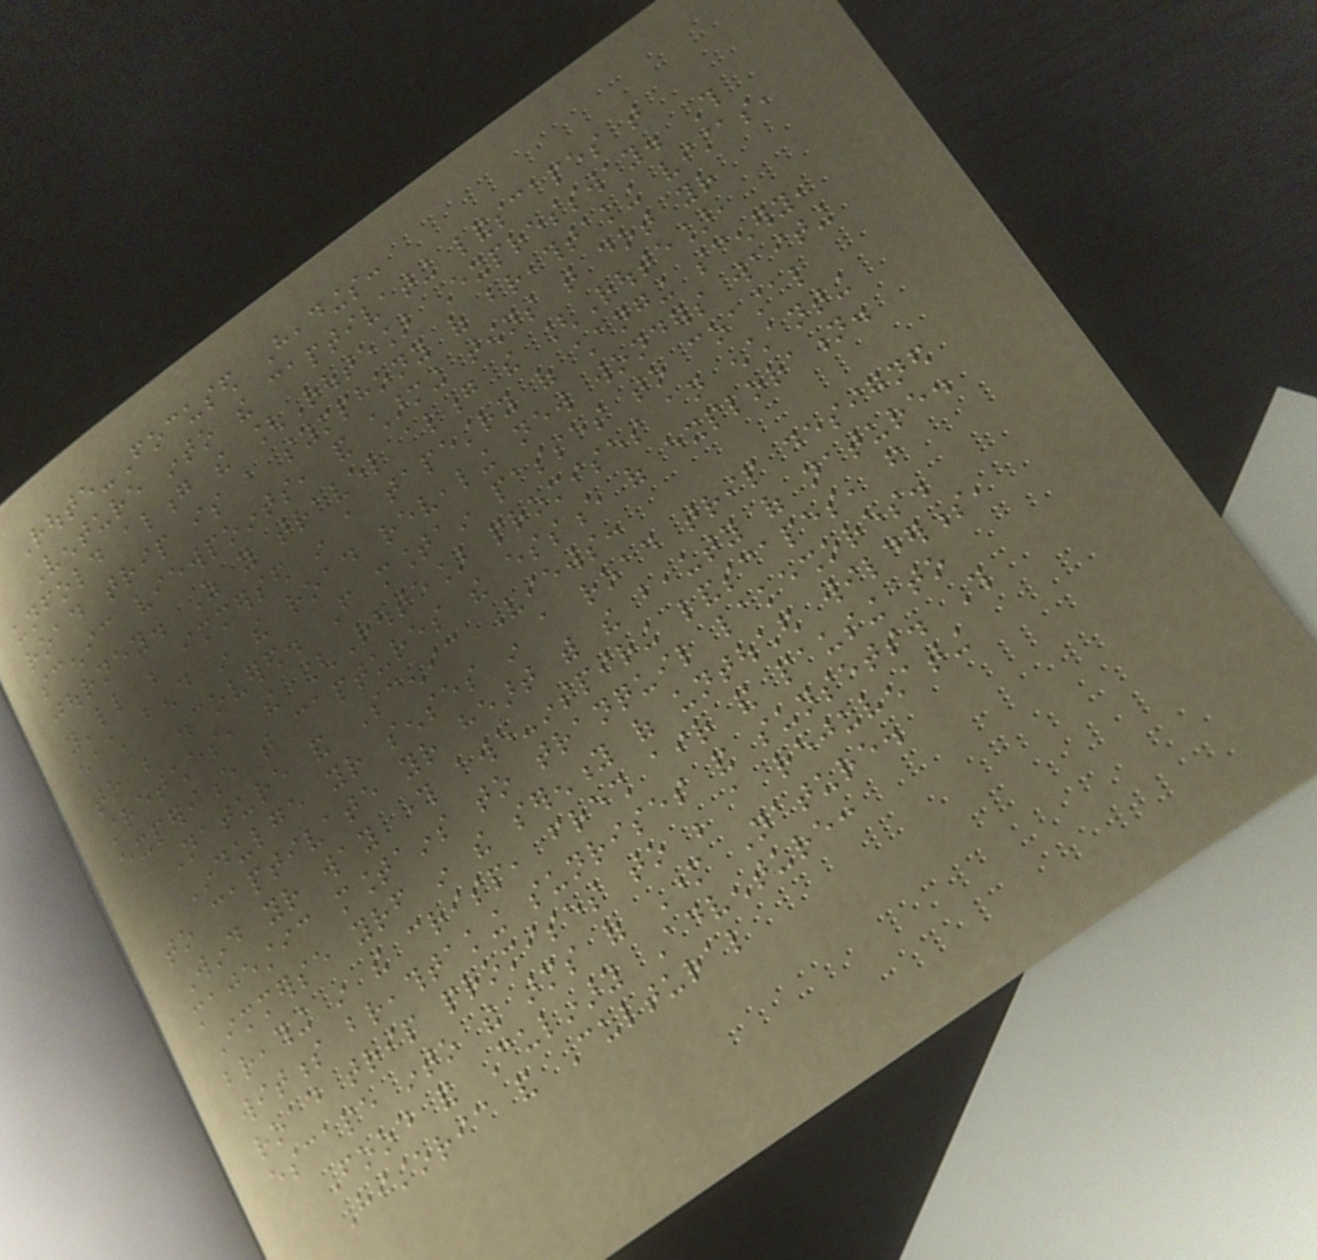Route-Focused Headings:
Venture into the captivating landscapes that
unfold along the [Route] Expressway. This
road trip is a symphony of breathtaking vistas,
scenic viewpoints, and charming towns that dot your
journey. As you travel along the [Route],
you'll be immersed in a tapestry of changing scenery,
each bend in the road revealing new wonders waiting
to be discovered. From mountain passes to coastal
stretches, the [Route] promises an enchanting
experience that captures the essence of exploration.
Nature and Scenic Views:
Indulge your senses in a road trip designed
to captivate your heart with the beauty of nature.
Wind your way through awe-inspiring landscapes, from
majestic mountains to tranquil lakeshores.
Immerse yourself in the serenity of untouched wilderness,
breathing in the crisp, fresh air and pausing to
witness breathtaking sunrises and sunsets. This
road trip promises to be a rejuvenating
escape into the arms of Mother Nature.
Food and Culinary Adventure:
Historic and Cultural
